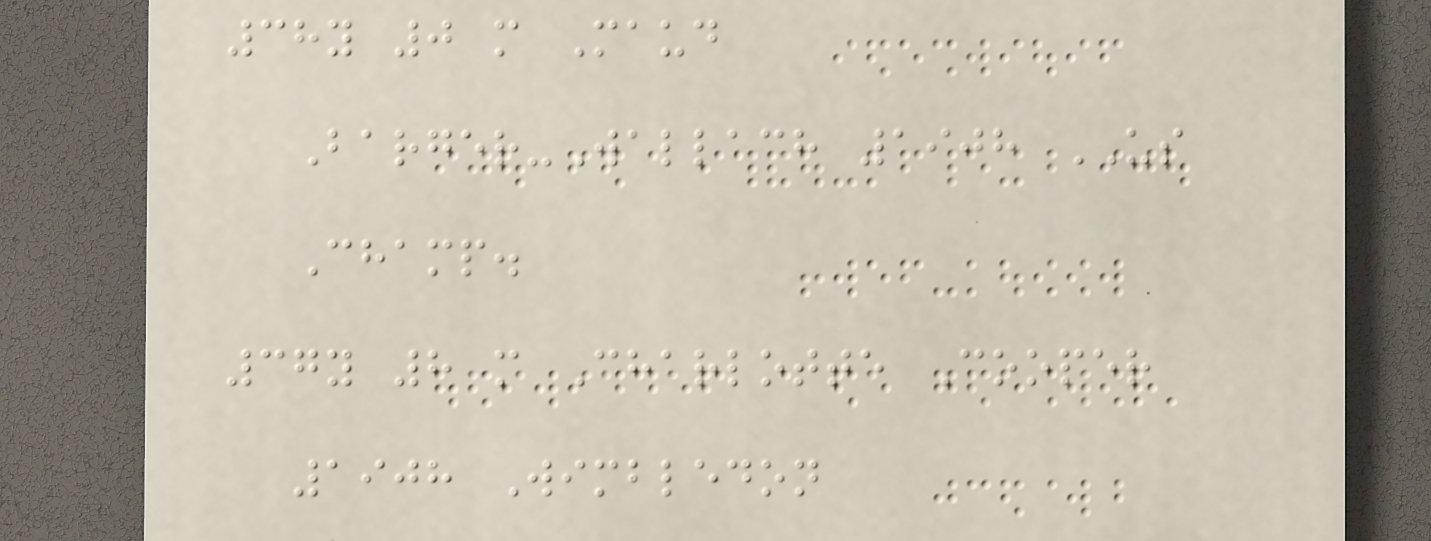38y 0 m Maud
Barger-Wallach 1908 US
Champ.
37y 8 m Charlotte Cooper
1908 Wimbledon
